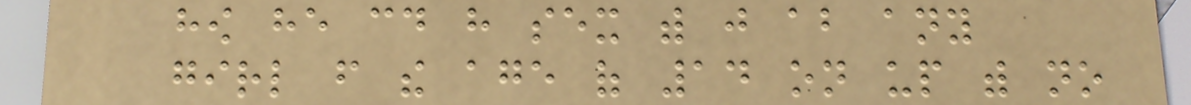how he could have sex with just about any
girl from the age of 14 on up with no
